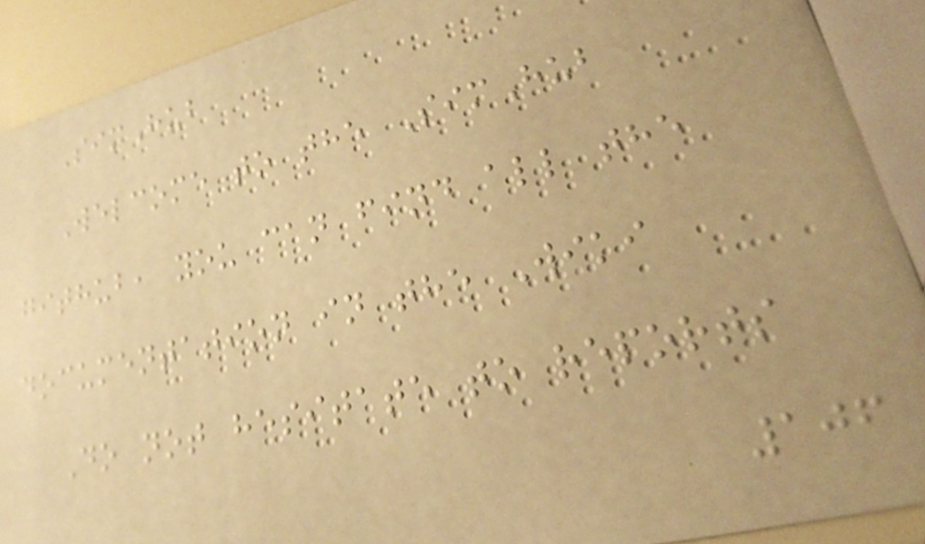SimHub
Welcome to the SimHub
github, you can find all the
documentation in the Wiki
Do not hesitate to reports
106
